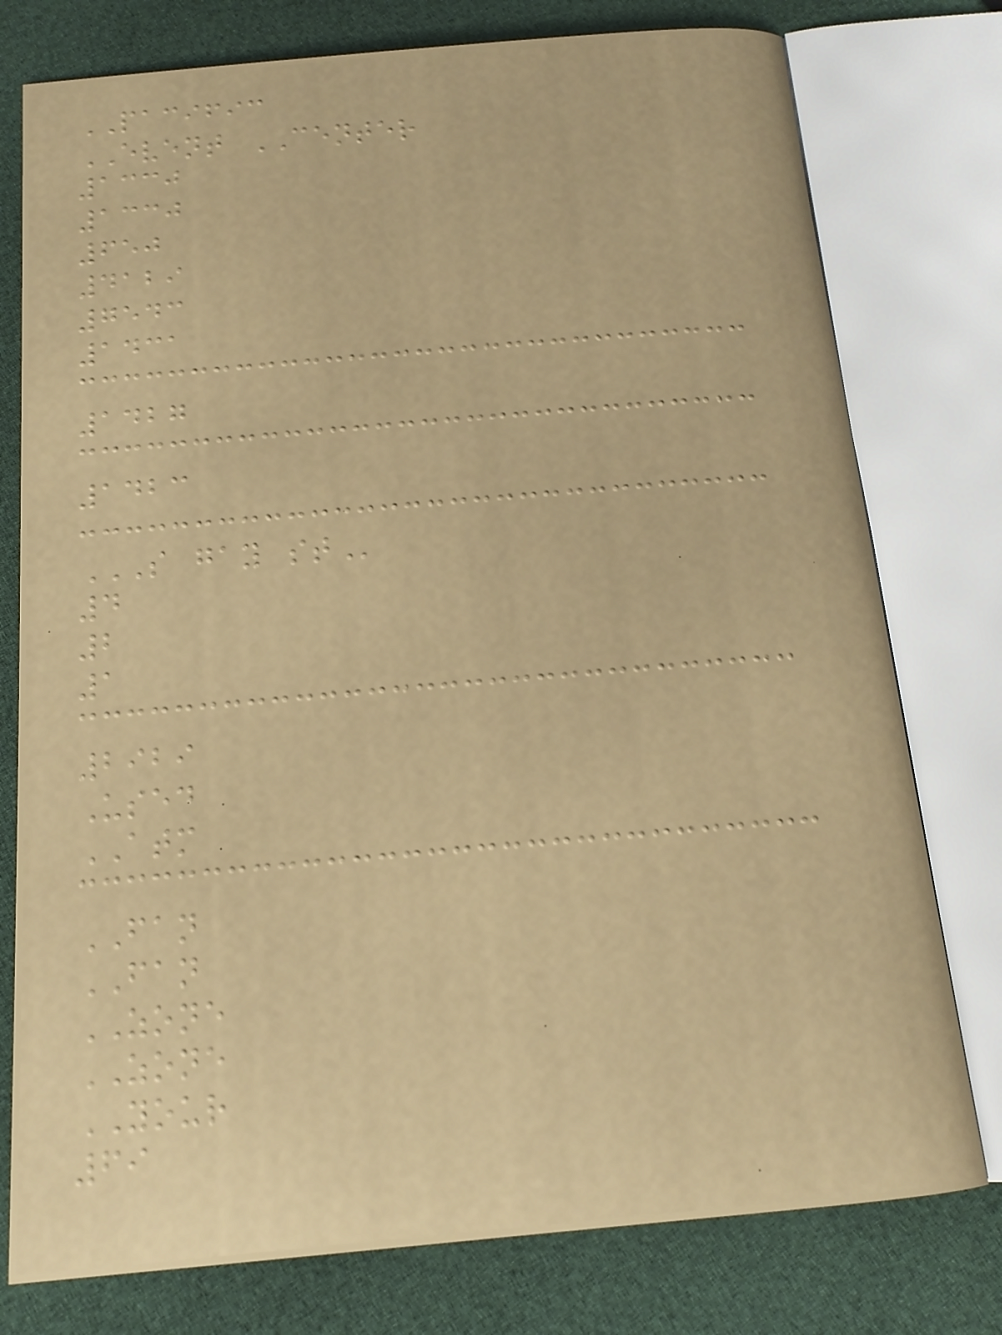PACIFIC
EVENT CENTER
1330
1330
650
4129
7543
1431
1427
1423
S GAY ST
4
2
1
2929
Used
ATM
FAN
FAN
ZONE
ZONE
YOUR
69
